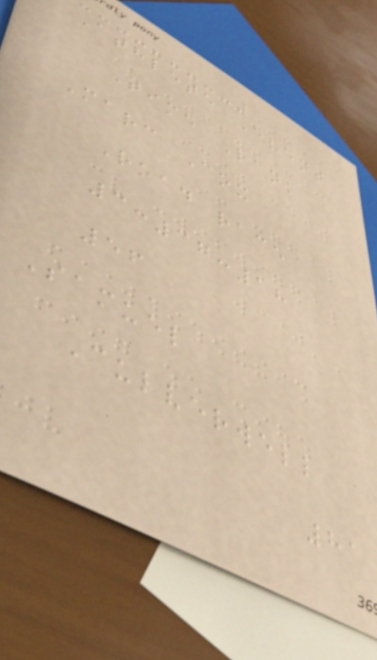Athlete Event
Time Rank
Marc Cox
Road race
3:37:18
56
Samuel
Culverwell
81
